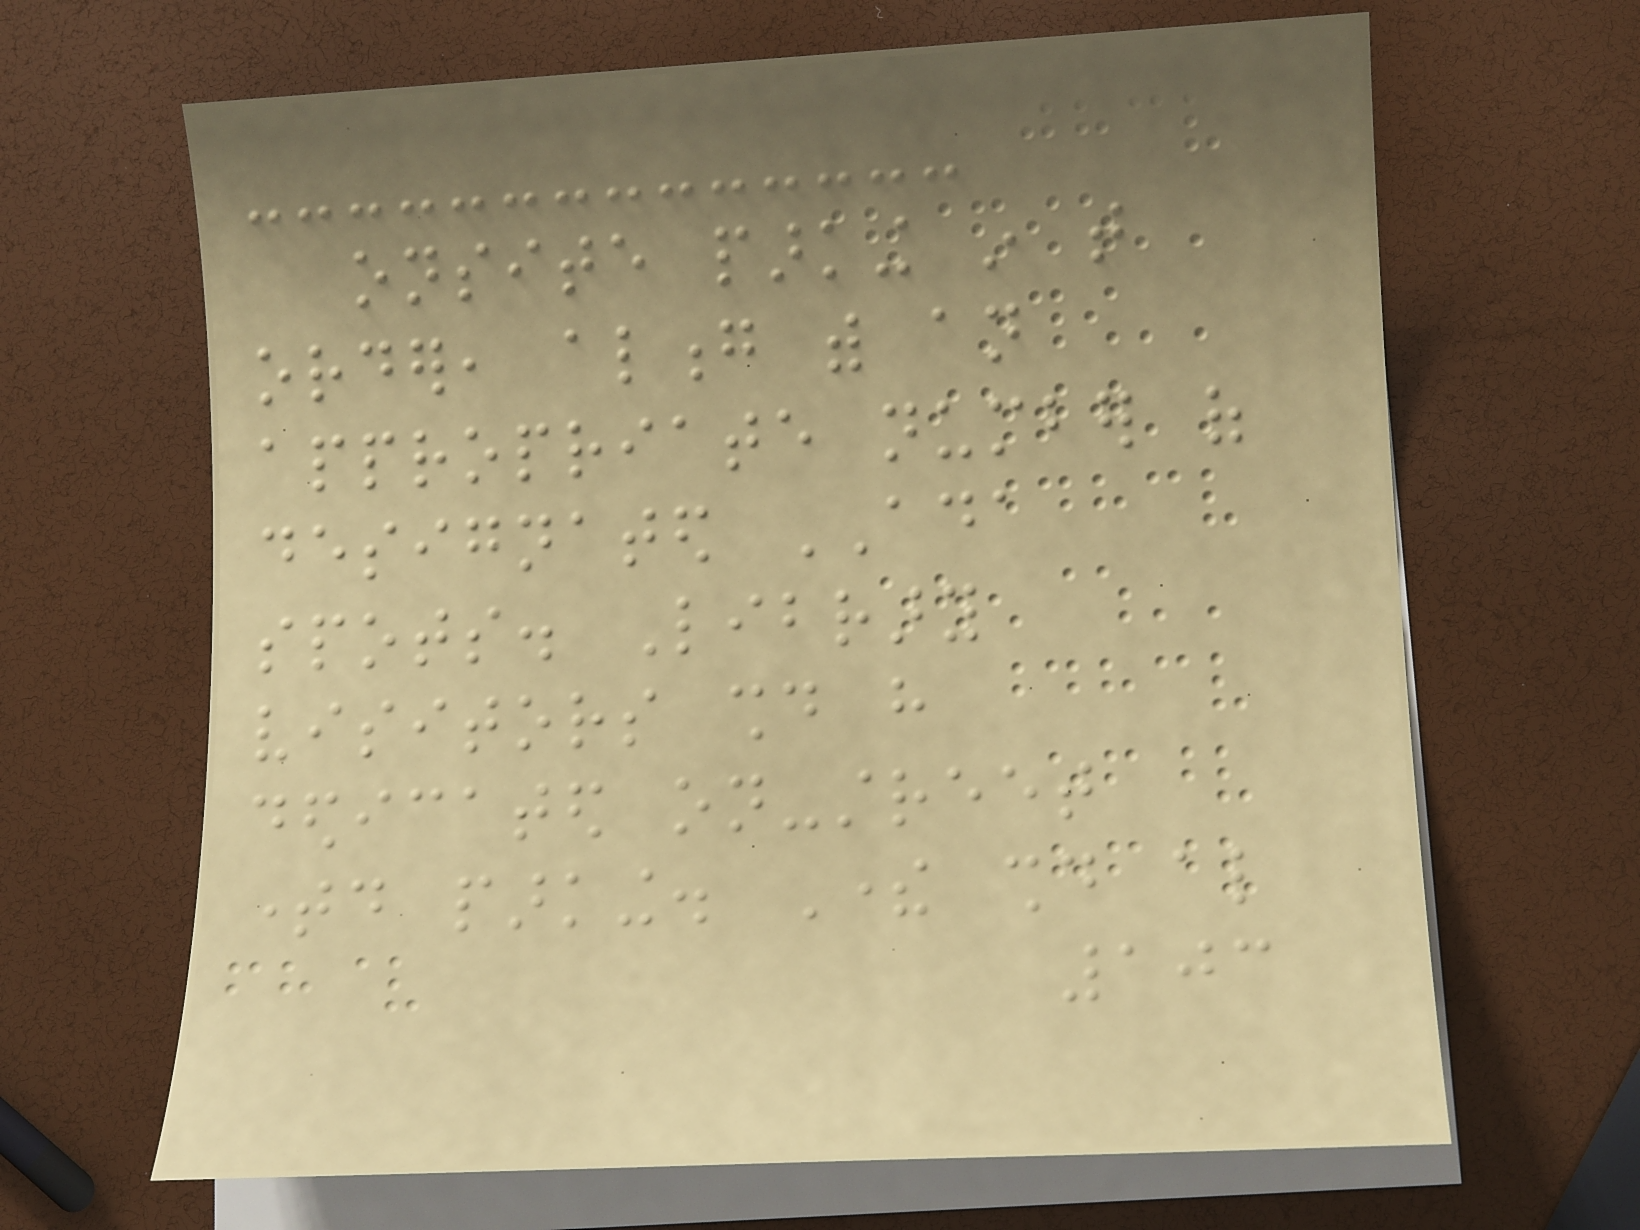onsite parking in that
order, along with an
appropriate number of
designated ADA
spots. Library
visitors should have
dedicated on-street
timed parking. There should also
103
